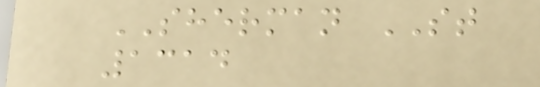SHERMAN ST
1314
